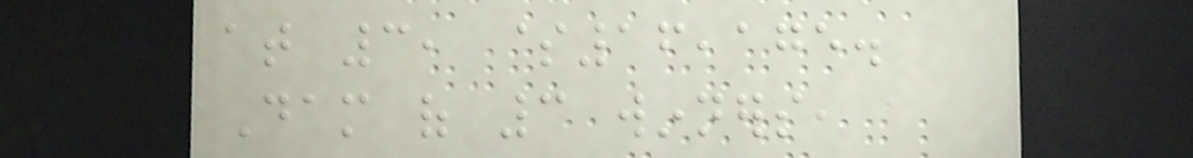at 3, $16,175.
Dam of 3 winners,
